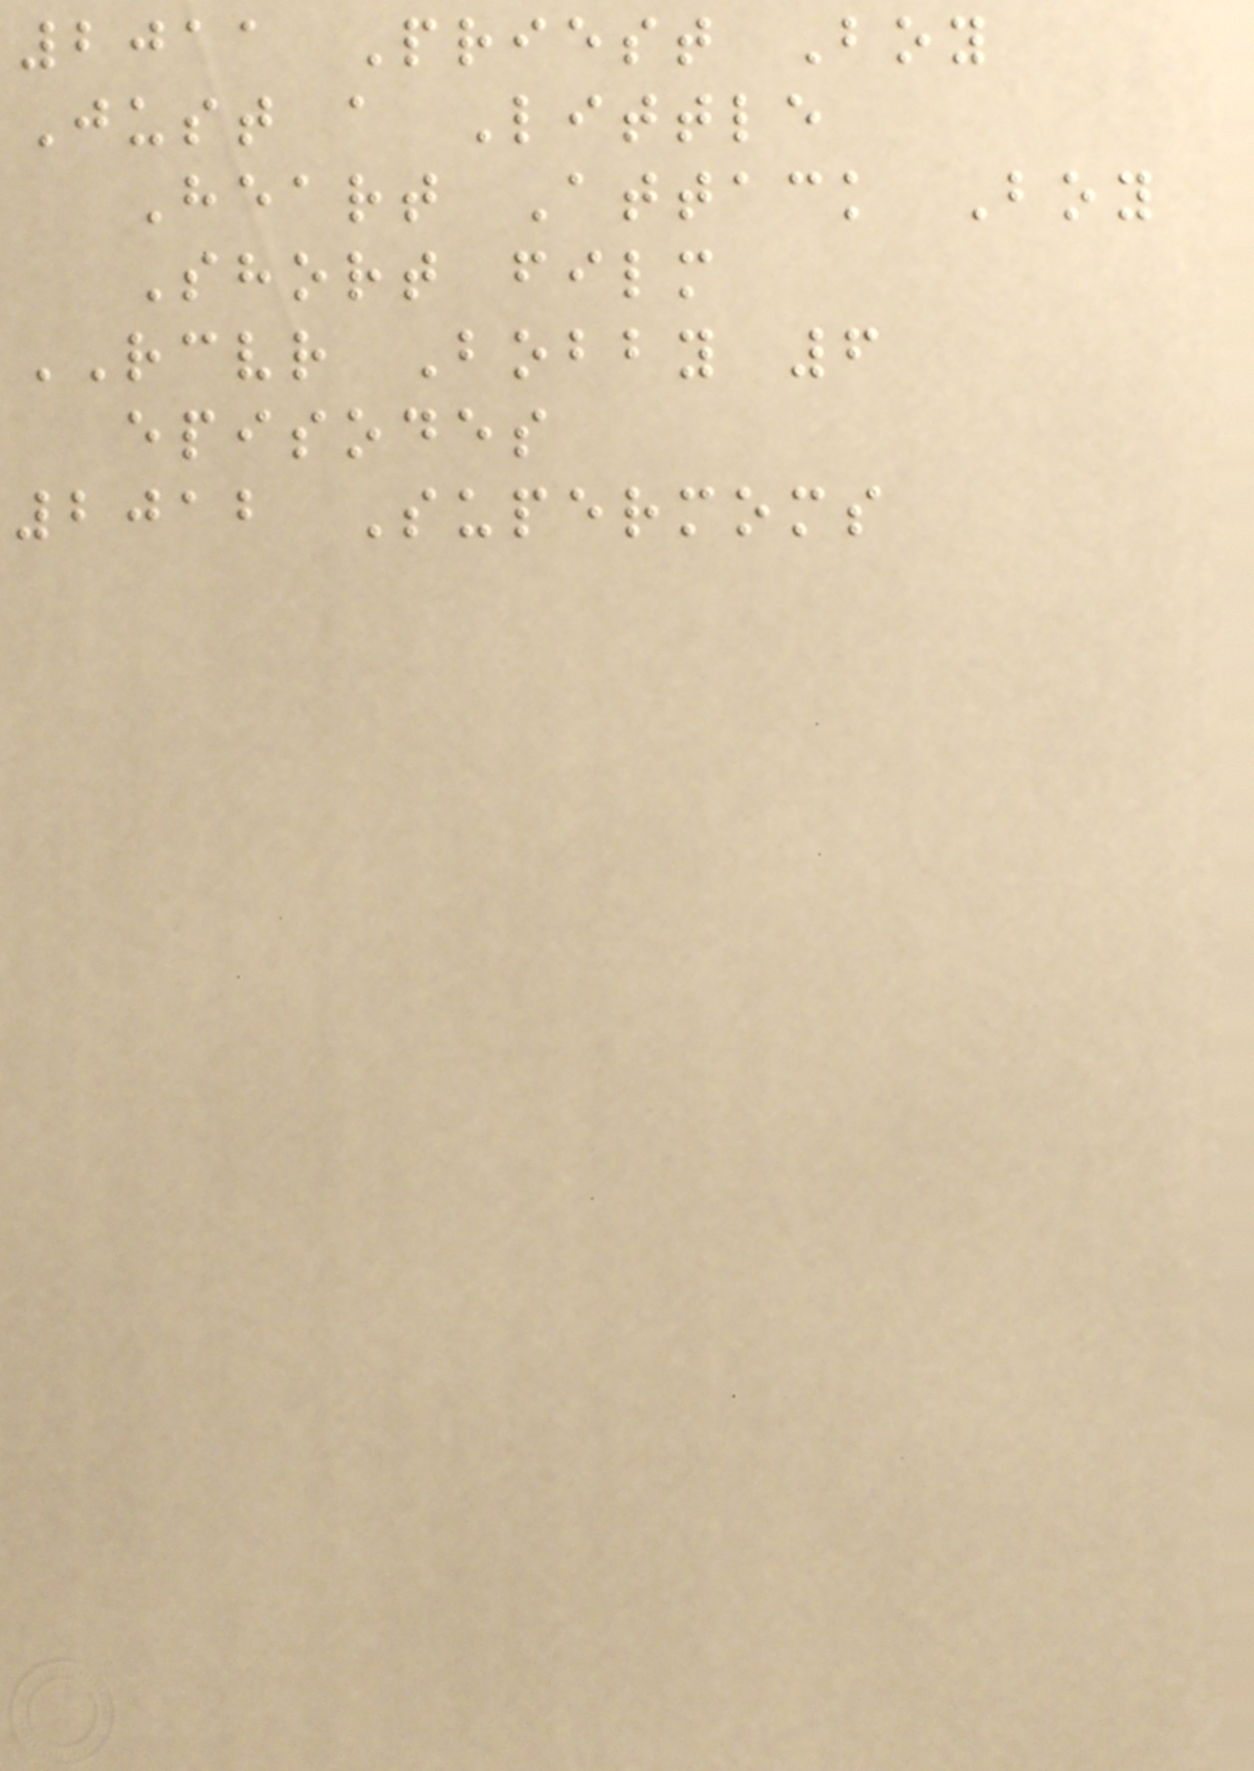2011 Priest Boy
Just a Little
Heart Attack Boy
Short film
RCVR Bobby 6
episodes
2012 Supermoms
